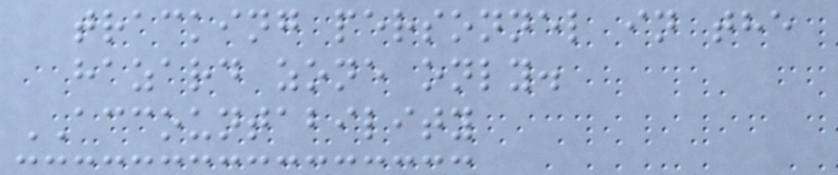tracking personnel in the
hazard zone only.
ACCOUNTABILITY
